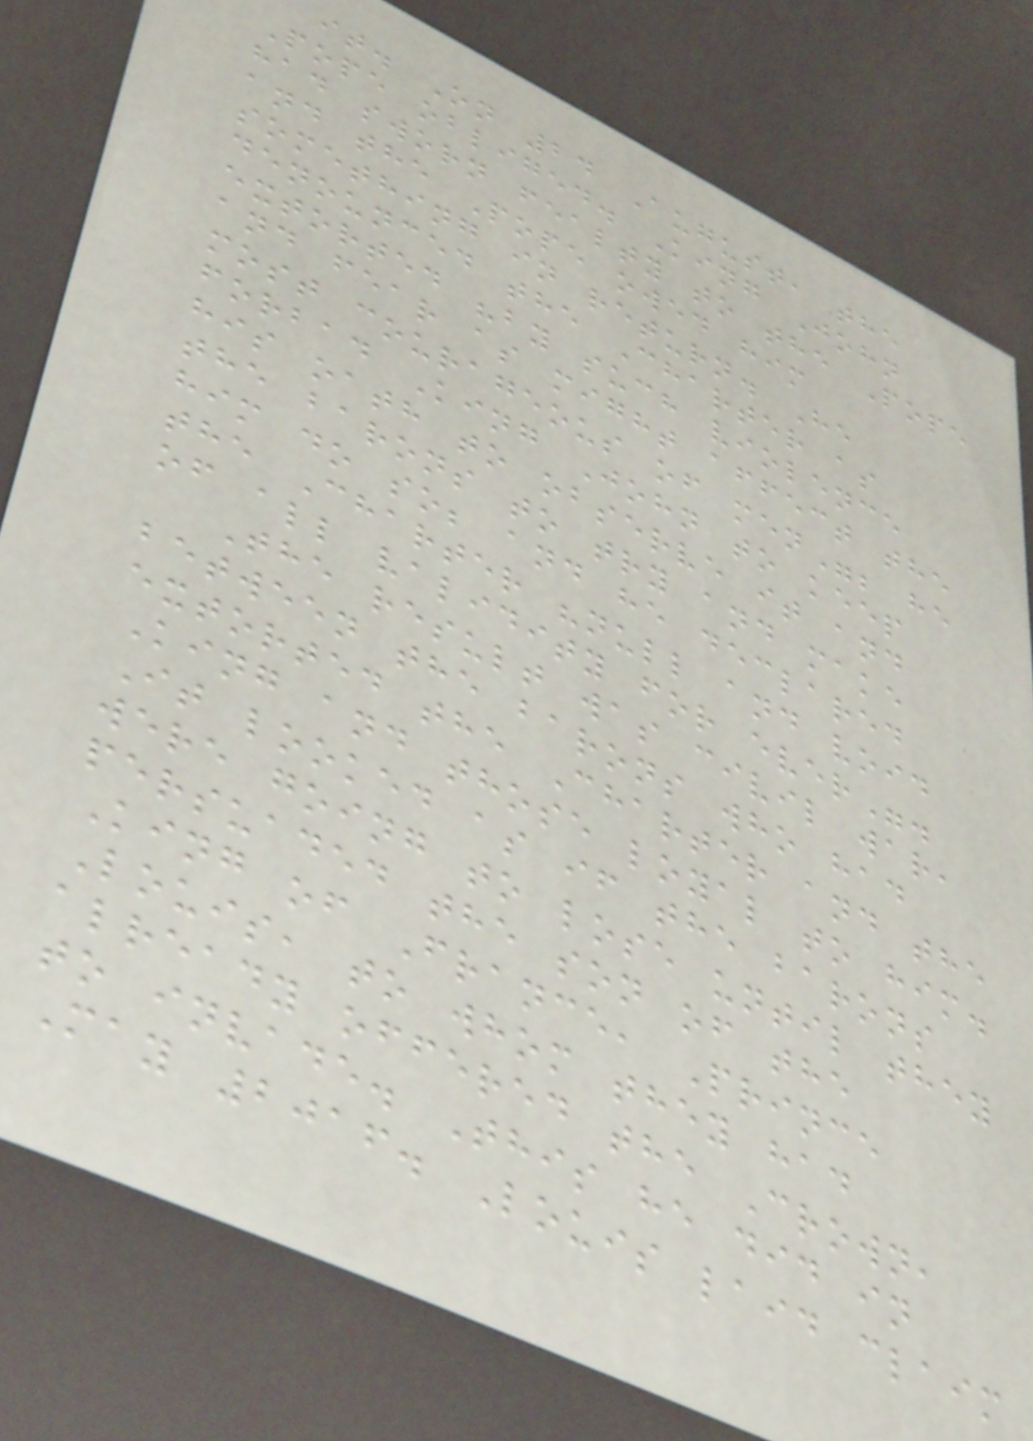it. On 24 August, the
Pope obliged. King John
had sworn fealty to the Pope
and the Pope owed him
something in return. He
denounced the Charter as
extorted "by such violence
and fear as might affect the
most courageous of men"; he
forbad King John to keep
his oath to observe it and
the barons to try and make
him do so; and he declared
the Charter "null and void
of all validity for ever".
The result was civil war,
between the barons who had
extorted the Charter and the
King and those loyal to him.
It looked as if the barons
were going to lose until they
persuaded the son of the
King of France, Prince
Louis, to whom they had
already offered the Crown,
to invade. This he did in
May 2016. Louis laid claim
